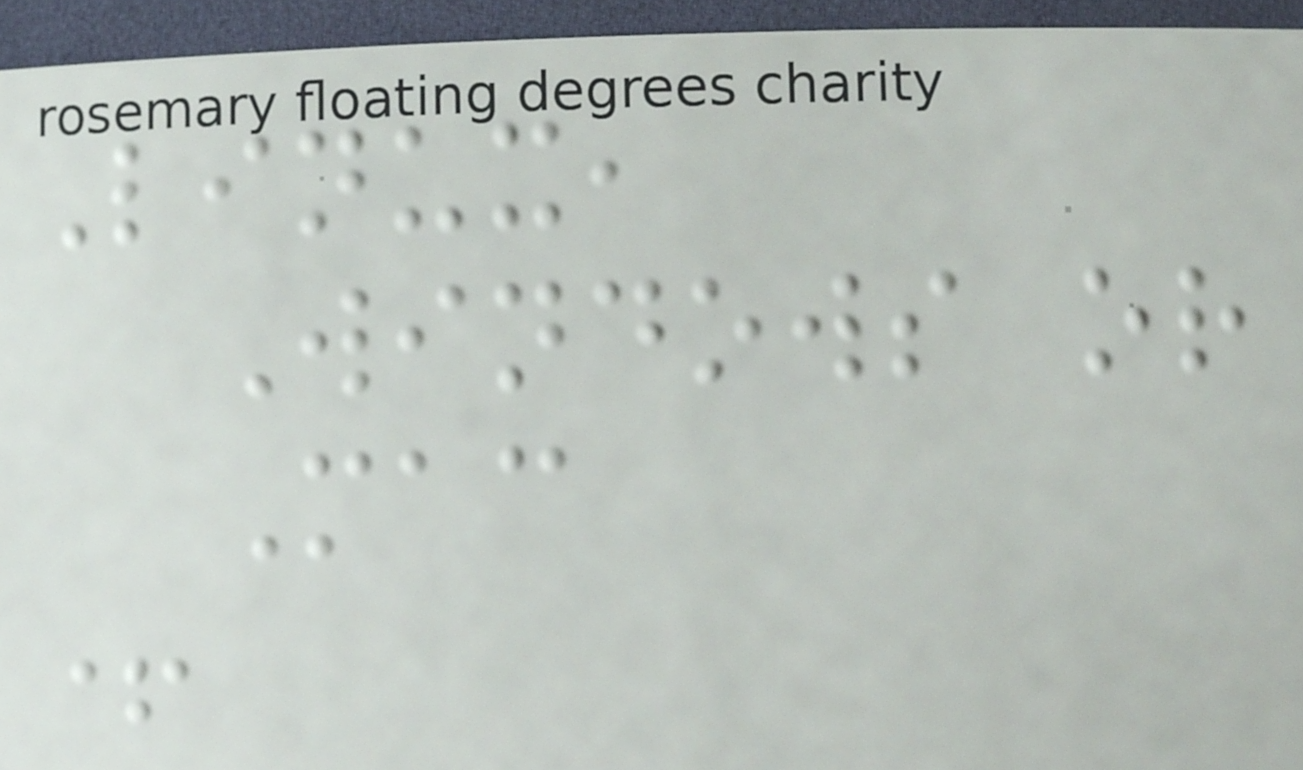Linux,
Windows or
Mac
+
